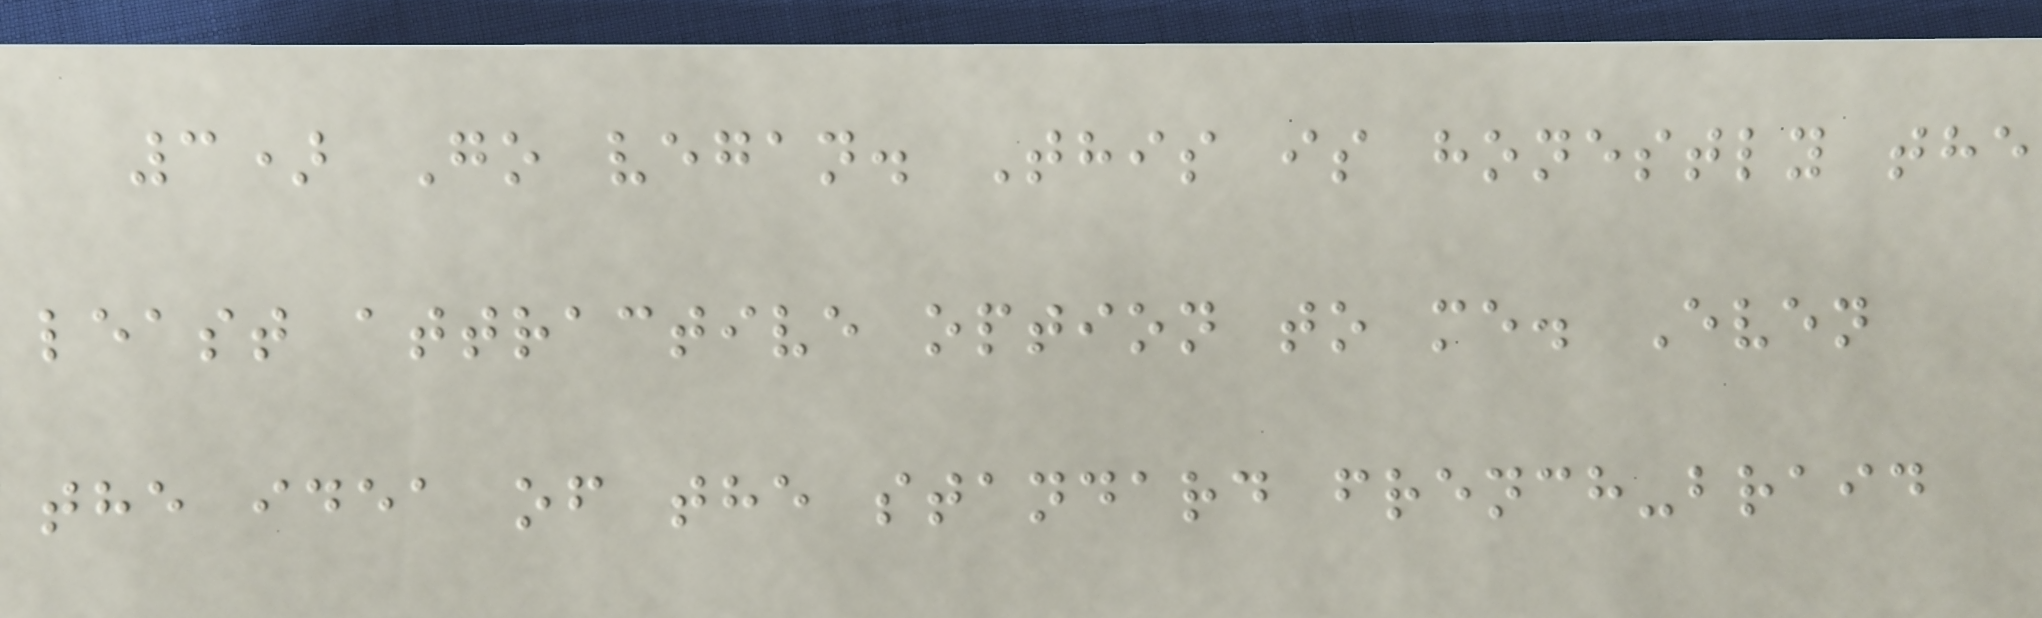3) Go vegan. This is honestly the
least attractive option to me. Even
the idea of the standard french-braid
